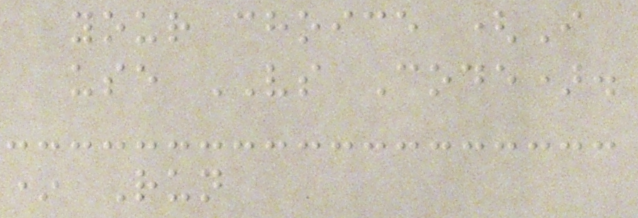your choice (I
use VS Code).
* Run
